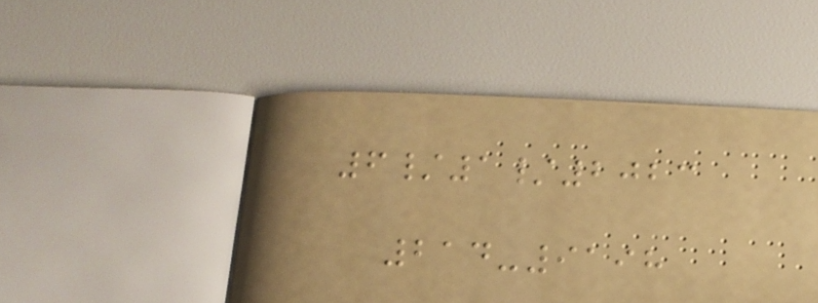6/1/2023
214-9198
